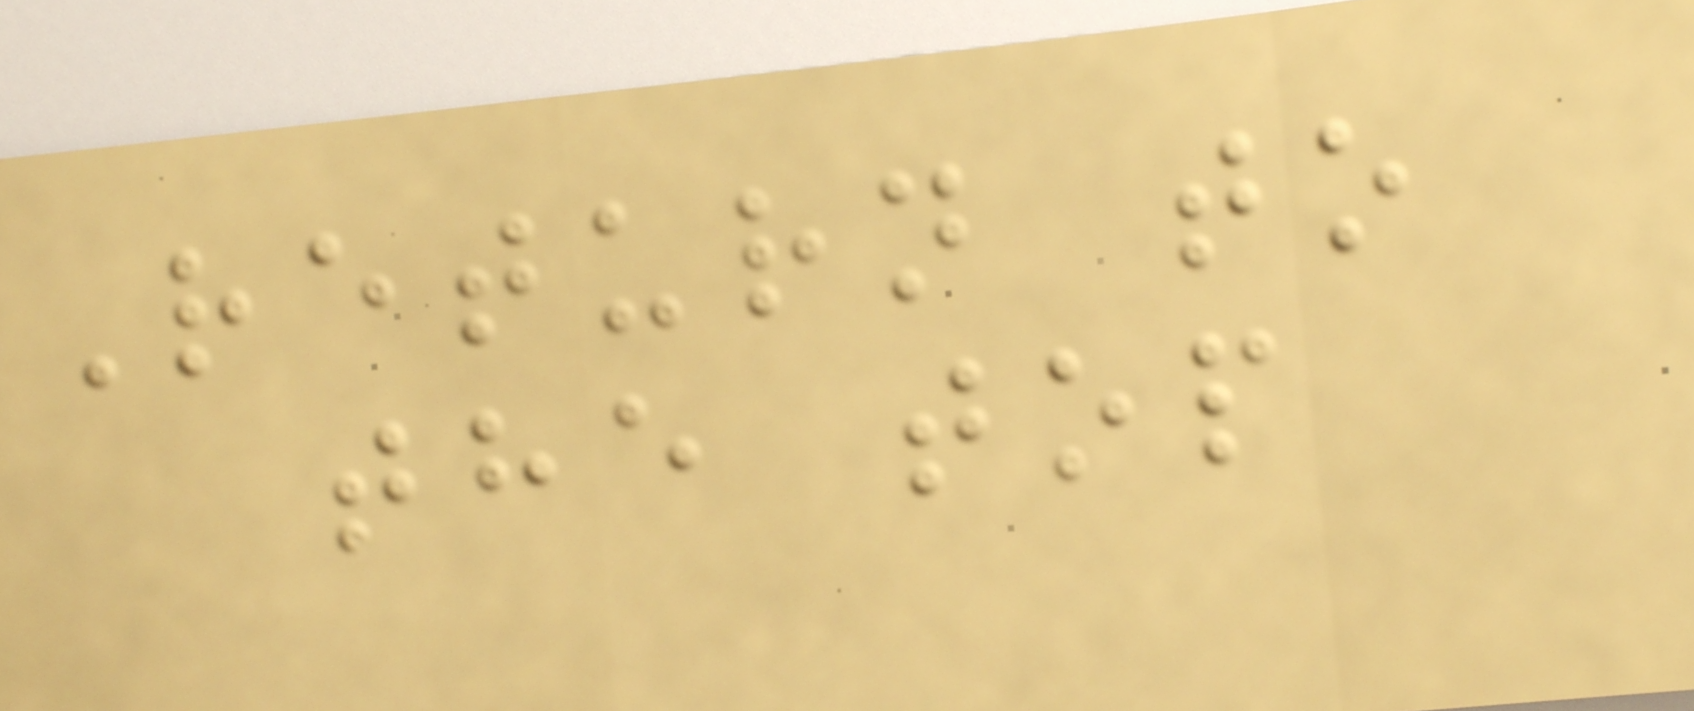Return to
the top
